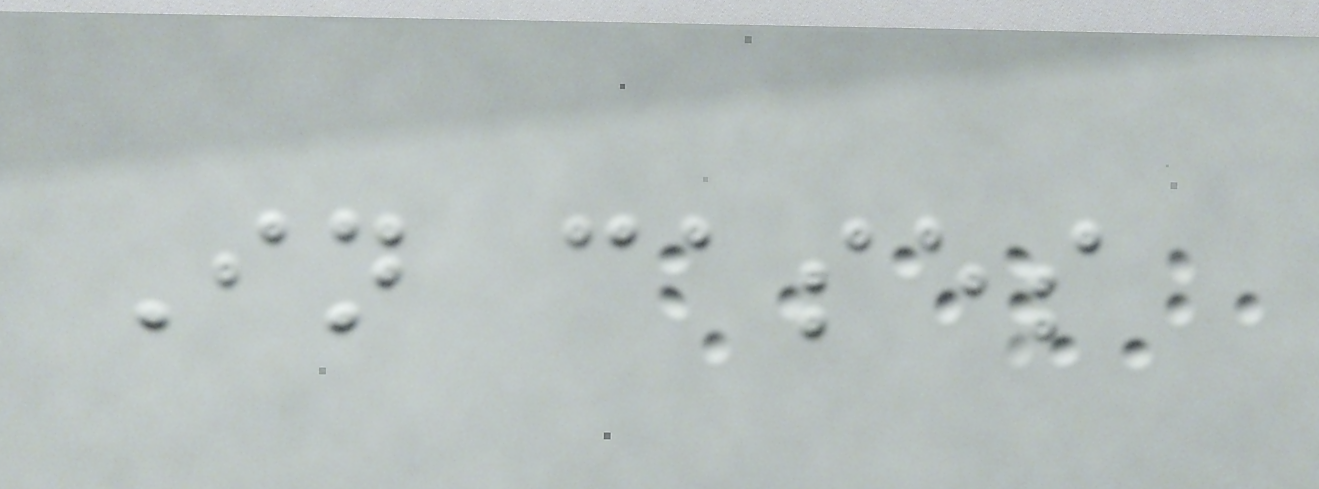In cases
